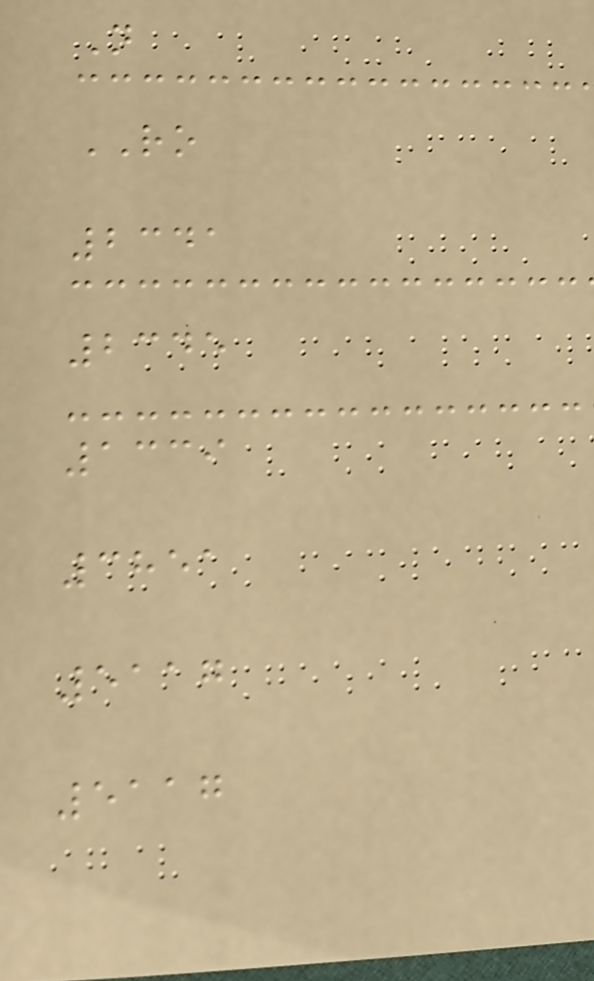N
RO
2341
2345
1339
3851
5117
5117
